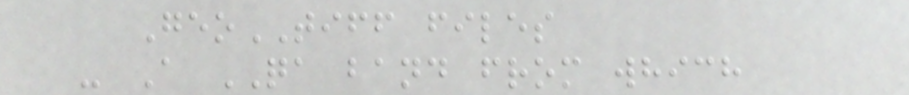GeoTIFF files
- A QA band from which
